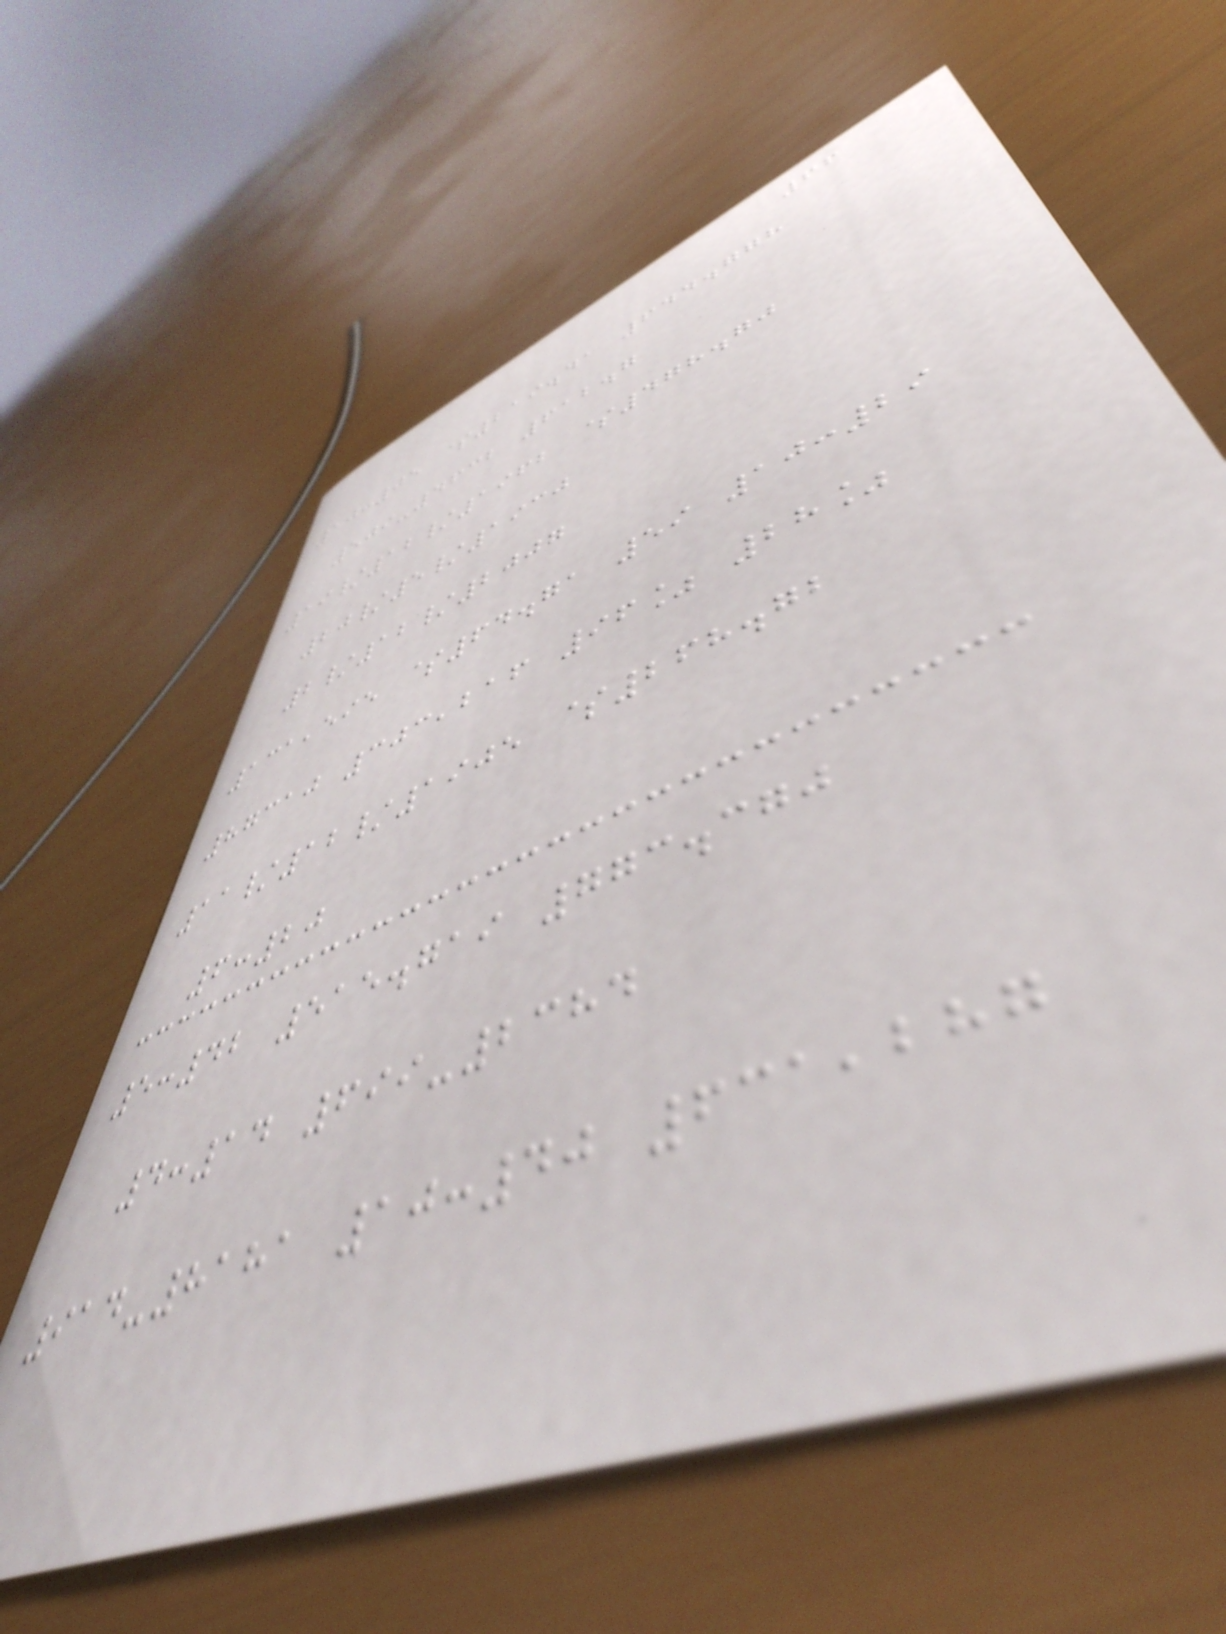66
10:05 $219.41 644.778
509-4632 612.7
19/12/1962 $478.70
20/5/1930
2/12/2007
131,595 $64.71 59 10:29
87310 303,216 96% 28%
11/12/1905 $268.72
6:20
5:42 515.719 773.370
4:14 699-2384
914-8181 10:40 631,287
